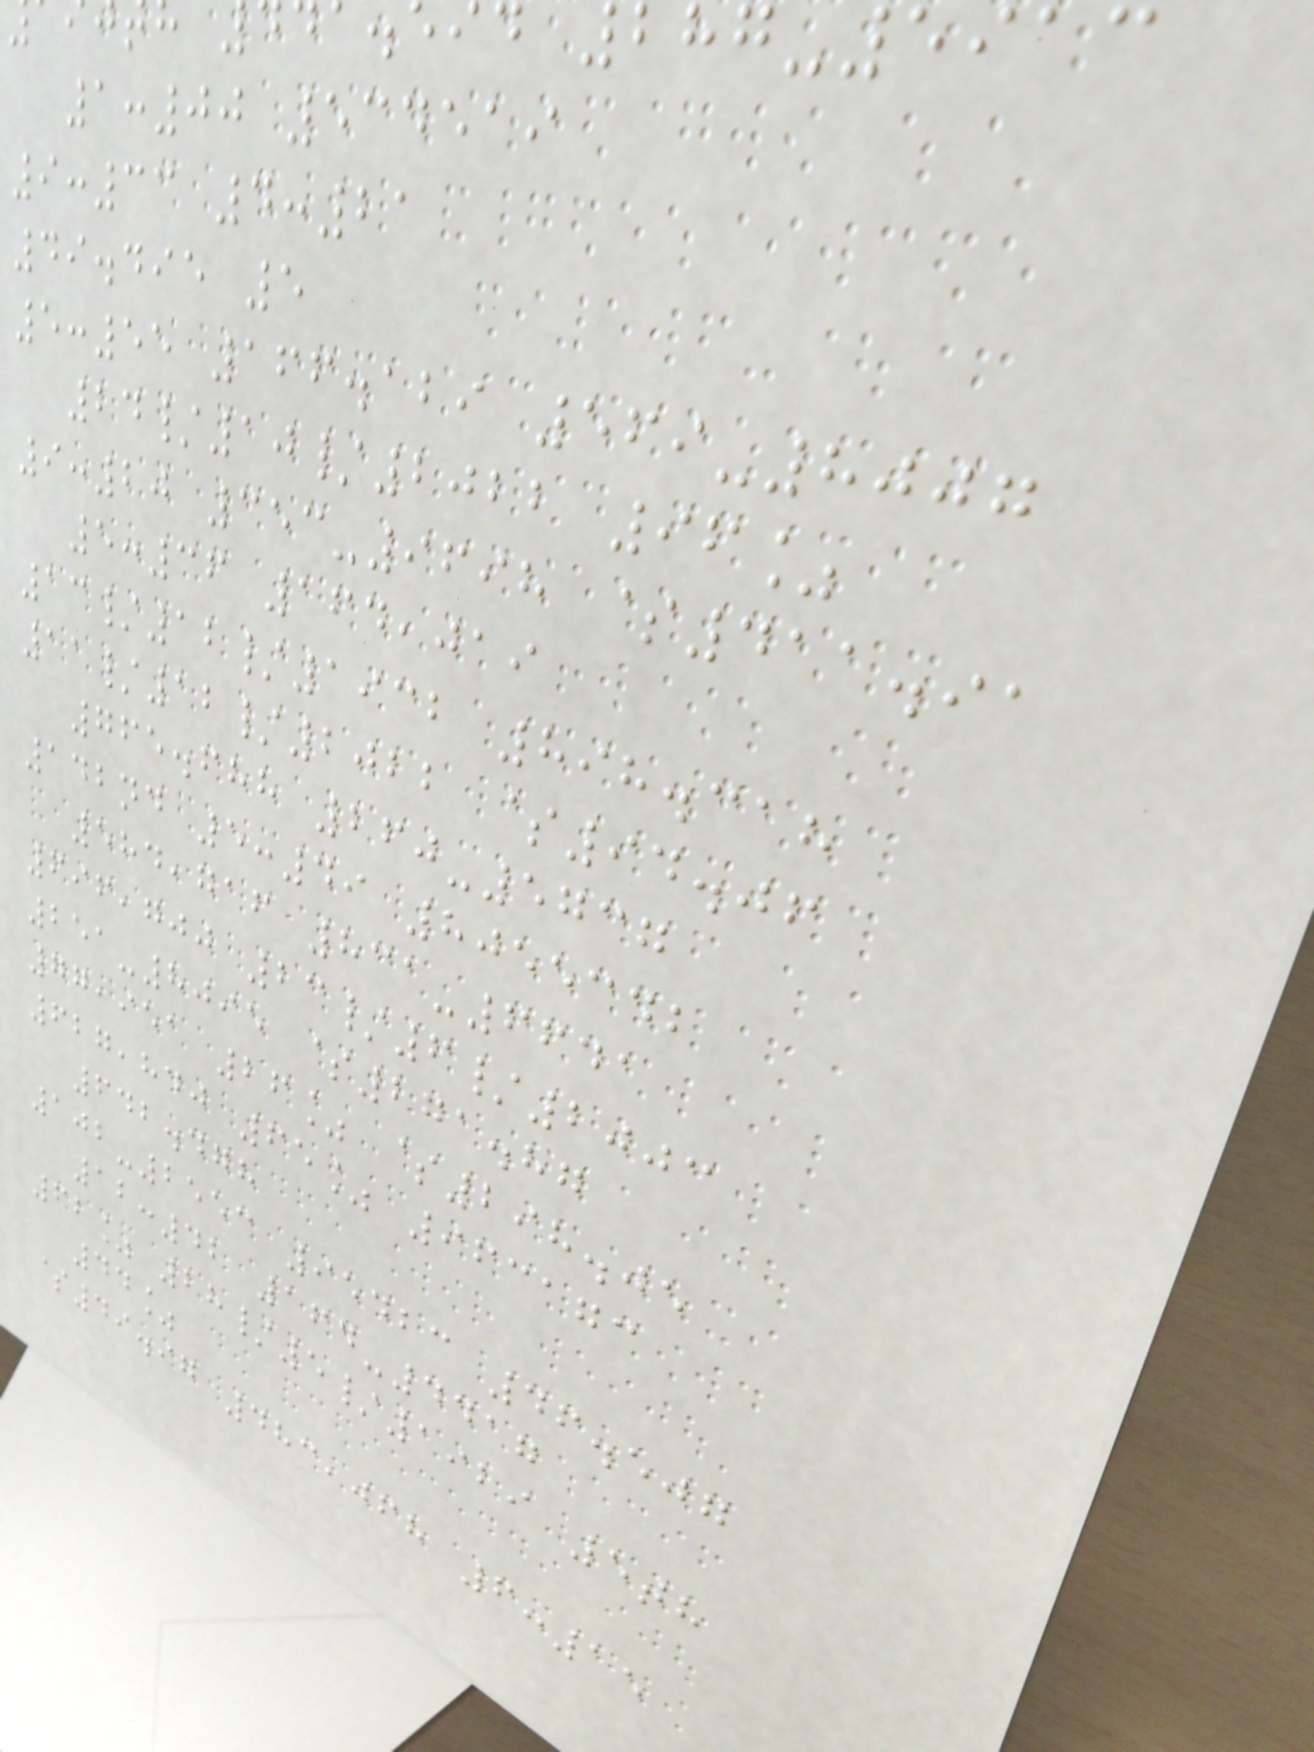d 287-5913
1:00 534519
9:33 4:21
49.495 5
5:55 166.129 569-8007
24/10/2022 96%
9:20 353-9698 $411.91
5:36 164,019
13/12/1932 898.318
11/12/2022 $94.06
765.688 260-5737
142nd 5:49 8055342
584,716 831-6641
696,700 23/6/2003
251-8095 $271.87
77,951 26% $298.05
627,840 65% 963173
642.478
102-2553 95423 46.507
12:42 164-4417
62% 28/5/1929 5th
44%
$49.97 483,068 6:15
